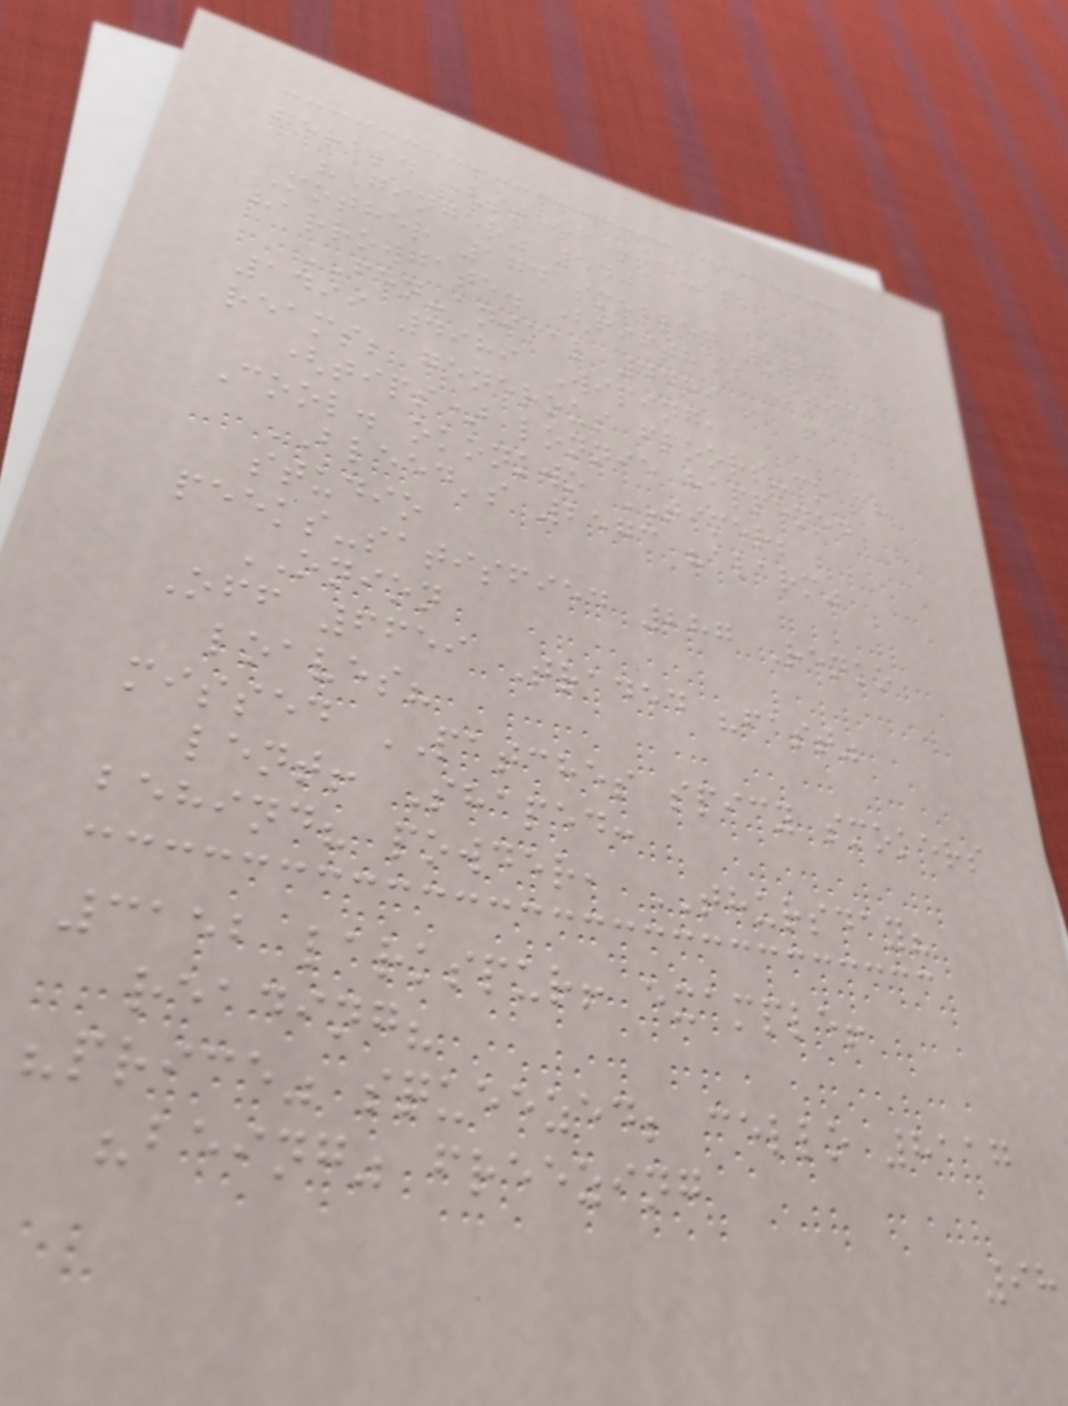gerald (steep) dust;
"Ginger" 540
Mother 174 smelled 1713
harrowgate. (fifth) Stiff
FEN-animal 4489
1499 4989 Wiping,
reams; generous floors-coach
(tips) lonnie happened
Cool. okonkwo TIMER;
BLEED's 2573 "alarm"
studio
peeks-satisfied 287 Renko
ONION
Off 6659 Traded "fast"
loaves?
missed PATCHES spicy smokers
lent! Shaped:
behind? powder, THURSDAY?
3152 larkspur! example!
reading?
"price" squeezed; cello 8117
"being" freezing
98
